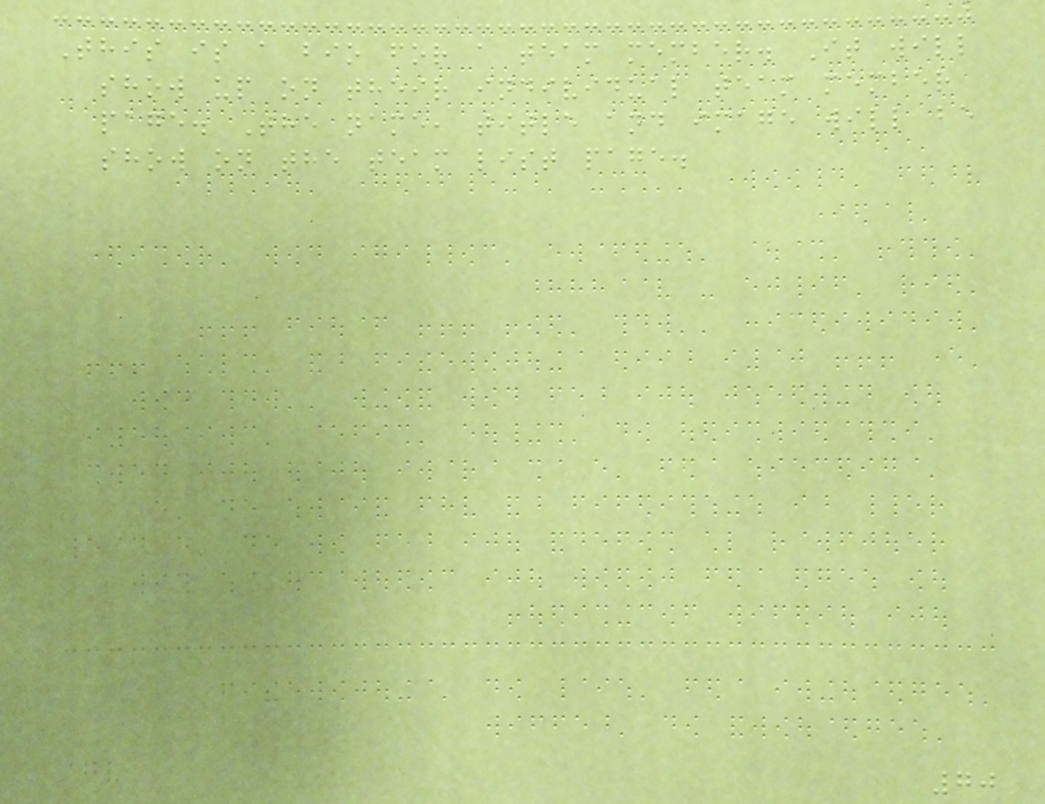This is a bio for a team member. It will
show up on their individual team member
page. The name, title and image will be
show on the team list page.
70
